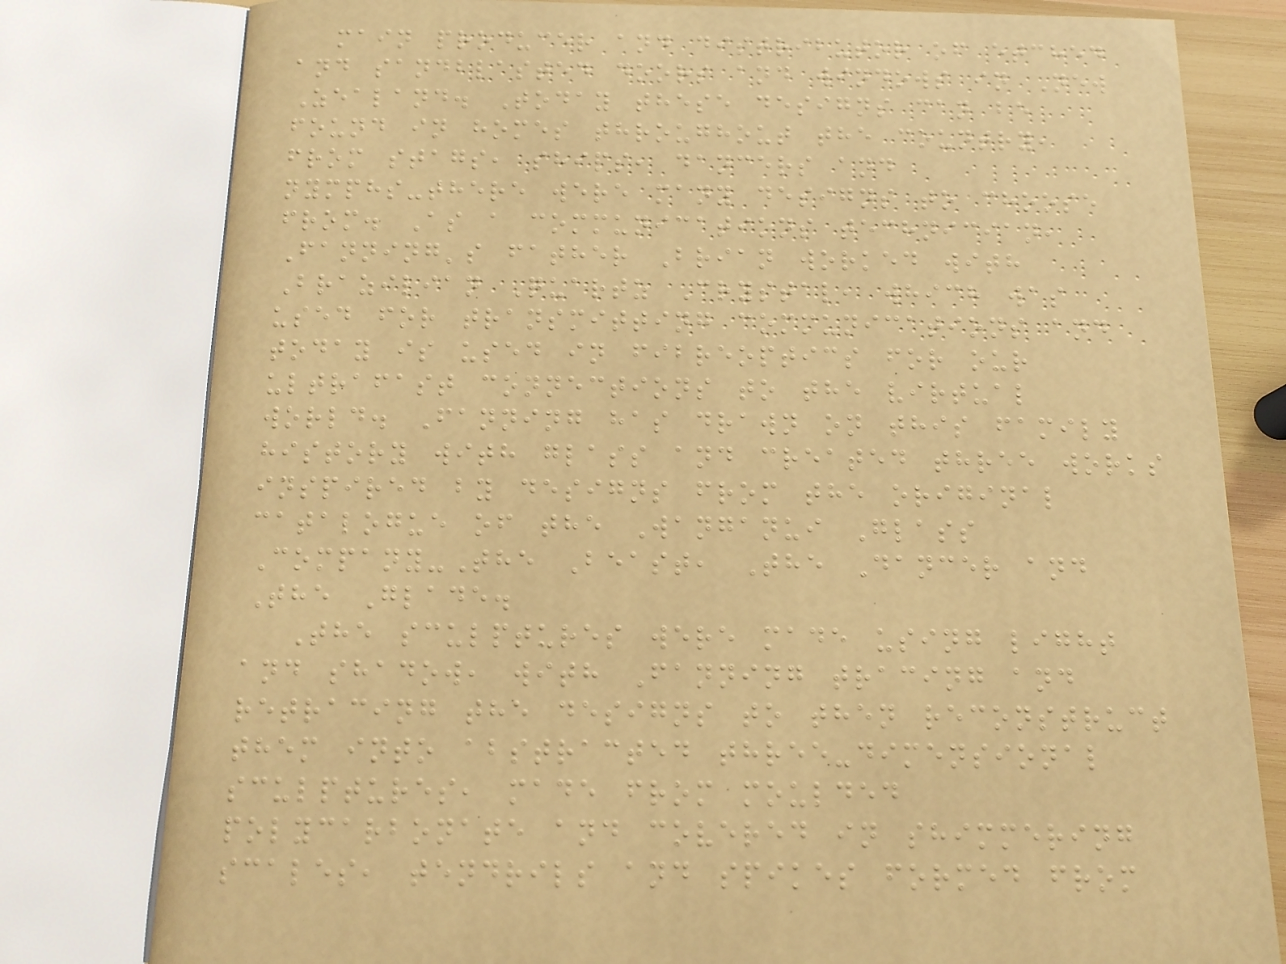main producer and distributor of etched
and sandblasted doors and windows in New
Zealand. Today these designs can be
found in homes throughout the country,
from stags, ships, dancers and
nymphs-there were many designs to choose
from. As a communications technician,
Fanning's father Brian worked with
Brazilian Quartz Crystal, which was
used for transmitting communications and
today is used in fibreoptics for our
ultrafast connections to the virtual
world. Fanning has drawn on this family
history with glass and created three works
inspired by designs from the original
catalogue of the Wanganui Glass
Company-The Beast, The Dancer and
The Glade.
The sculptures were made using light
and shadow, with Fanning tracing and
retracing the designs to then reconstruct
them into abstracted three-dimensional
sculptures, made from moulded
polycarbonate and covered in shimmering
scales, tendrils and spikes formed from
